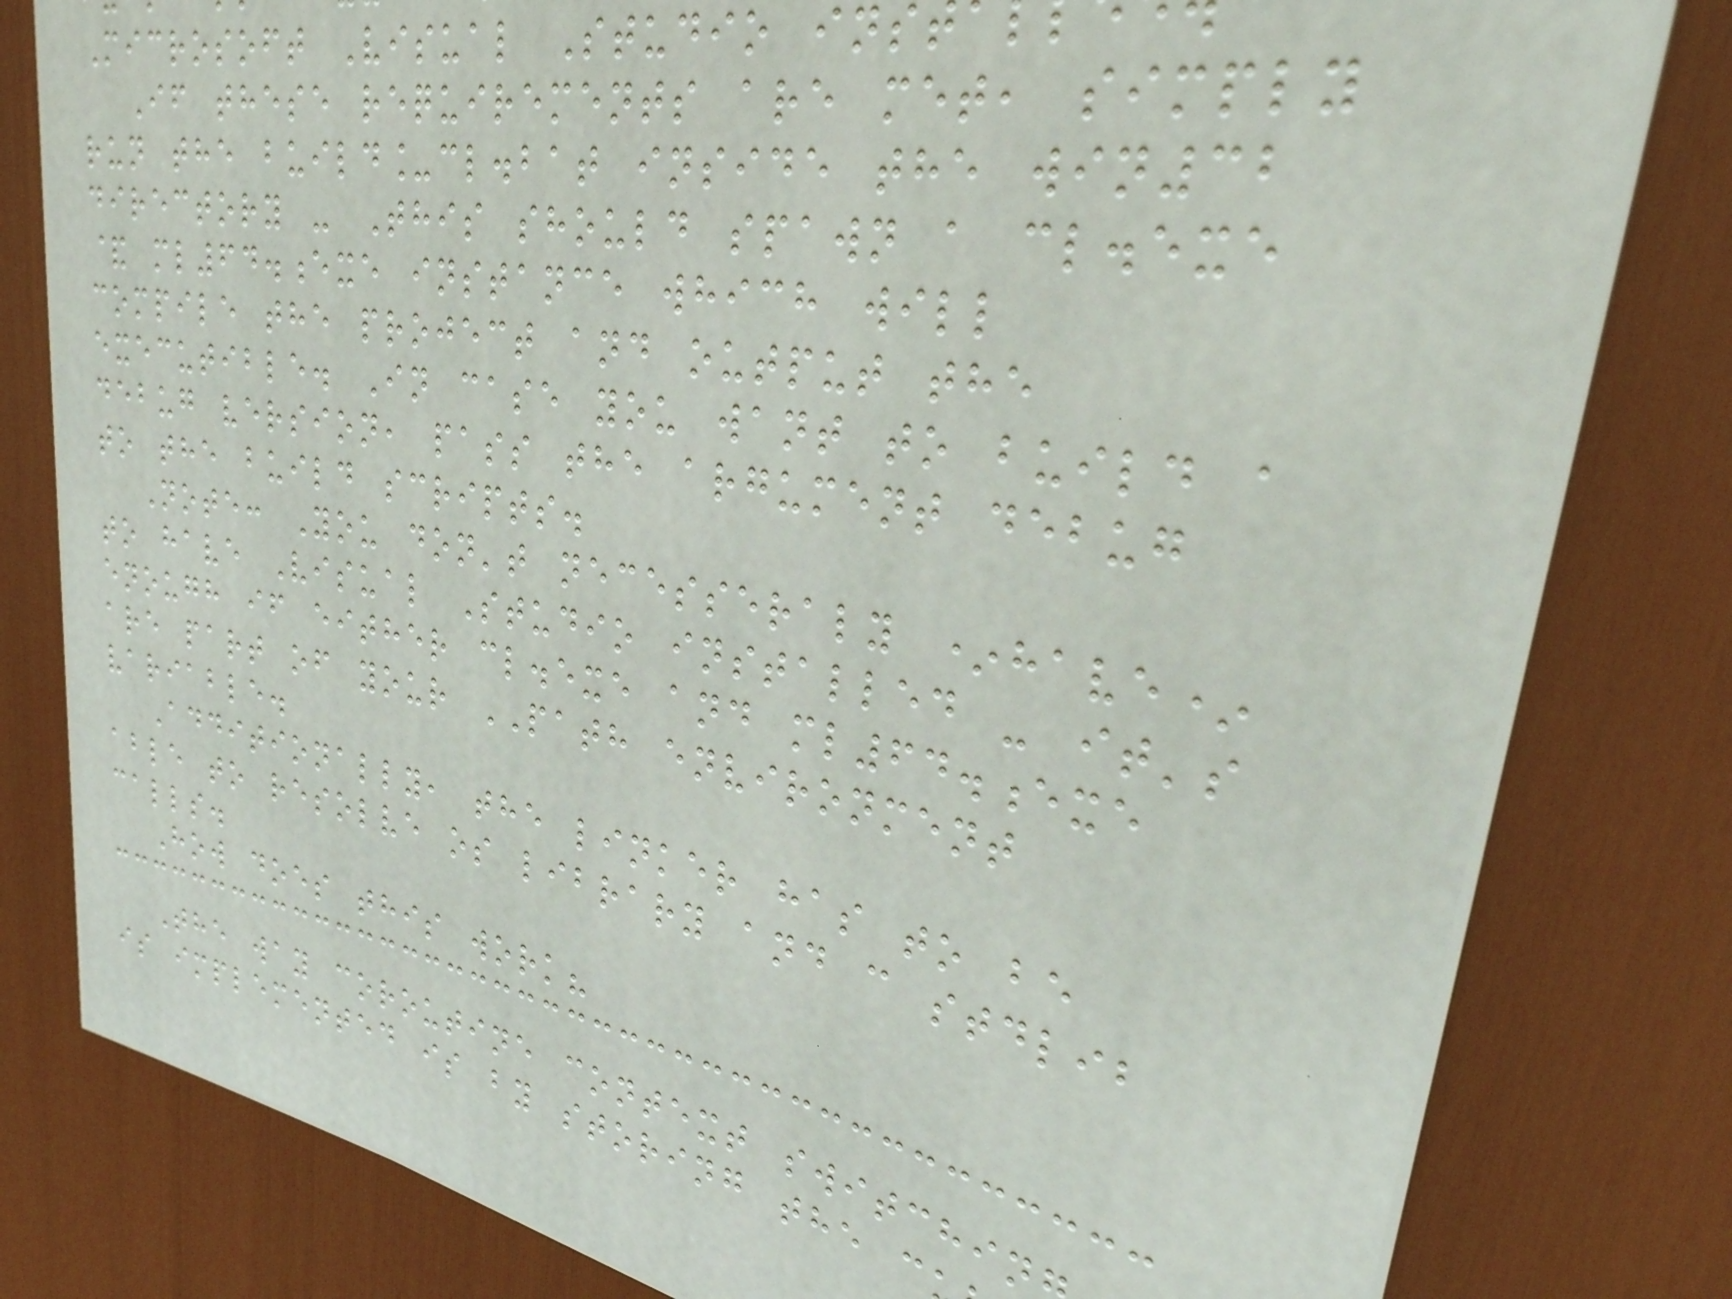Microsoft Visual Studio inst
If these requirements are met, simply
run the build_cl.bat inside the win32
directory - This should spawn a cl.exe
& ml64.exe instance which will
compile the project and output the
executible. In case you want to build a
debug version, pass the argument debug
to the build scripts.
Note: You don't necesseraly *have*
to have Visual Studio installed - it's
enough if either cl.exe and ml64.exe
are part of your PATH environment
variable.
Additionally, the linker has to be
able to resolve os library and c stdlib
calls.
How does this work?
The way coroutine context switchin
is implemented is by storing the c
